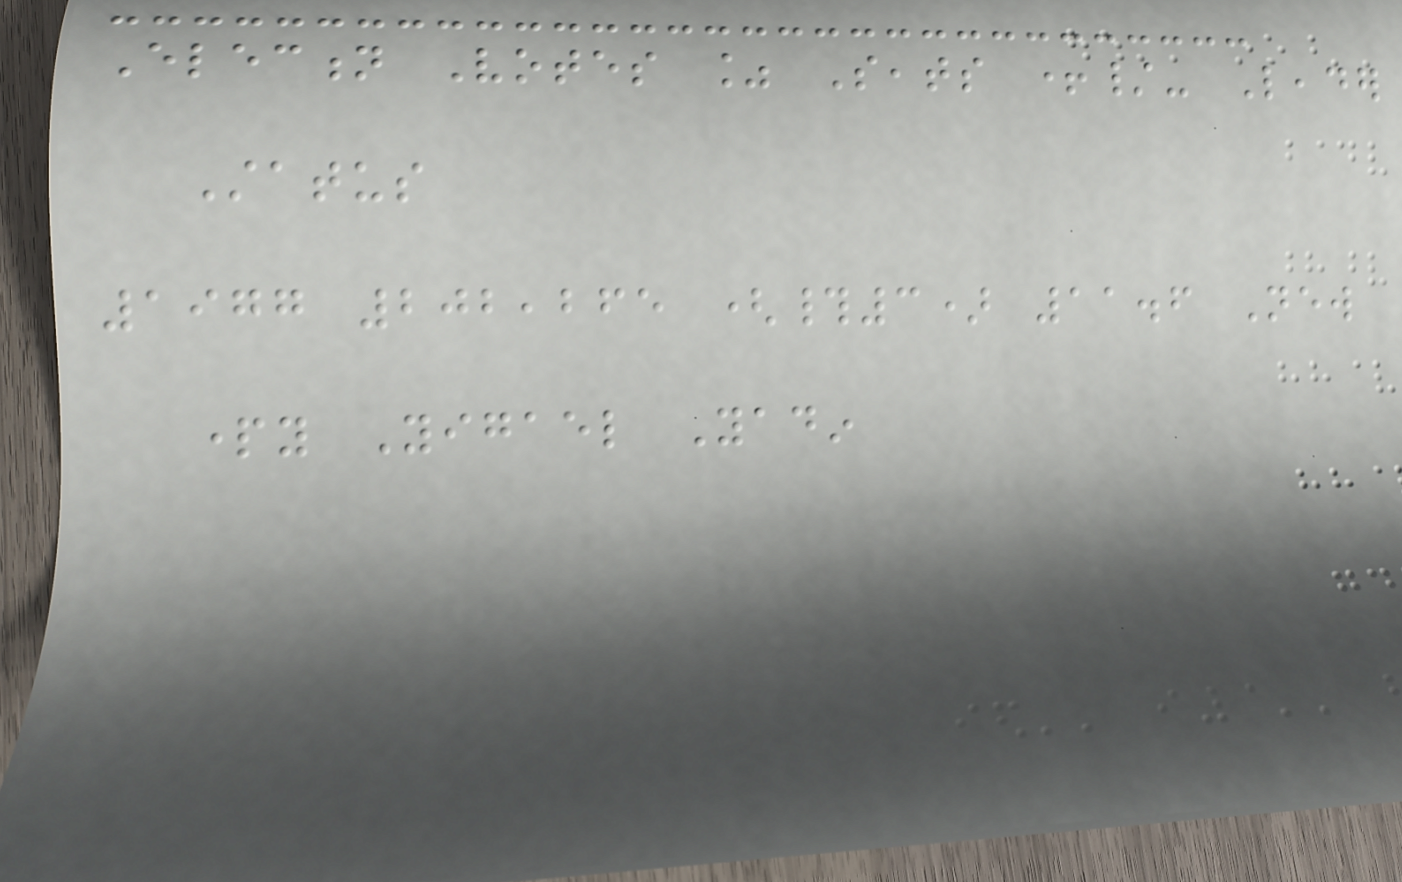Election Votes % Seats +/- Leader
Status
1977 202,265 (#3) 11.6 New
party Yigael Yadin
